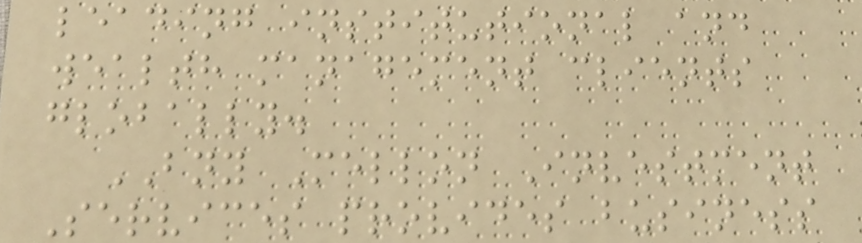leading institutional and
wealth management clients
globally.
BNY Mellon Investment
Services provides business
